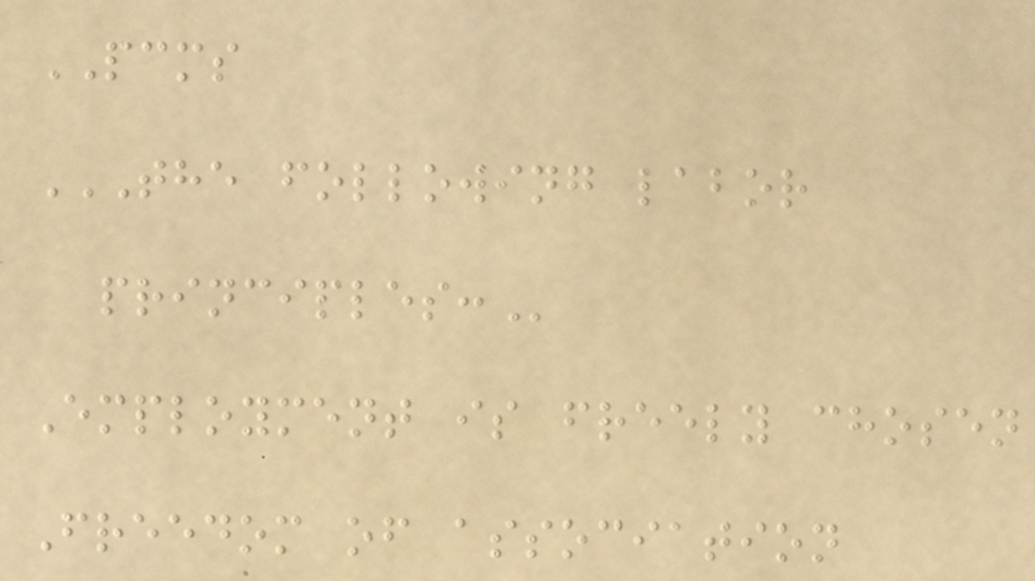PCMS
THE FOLLOWING LABOR
PRINCIPLES:
Employment is freely chosen
Freedom of association
